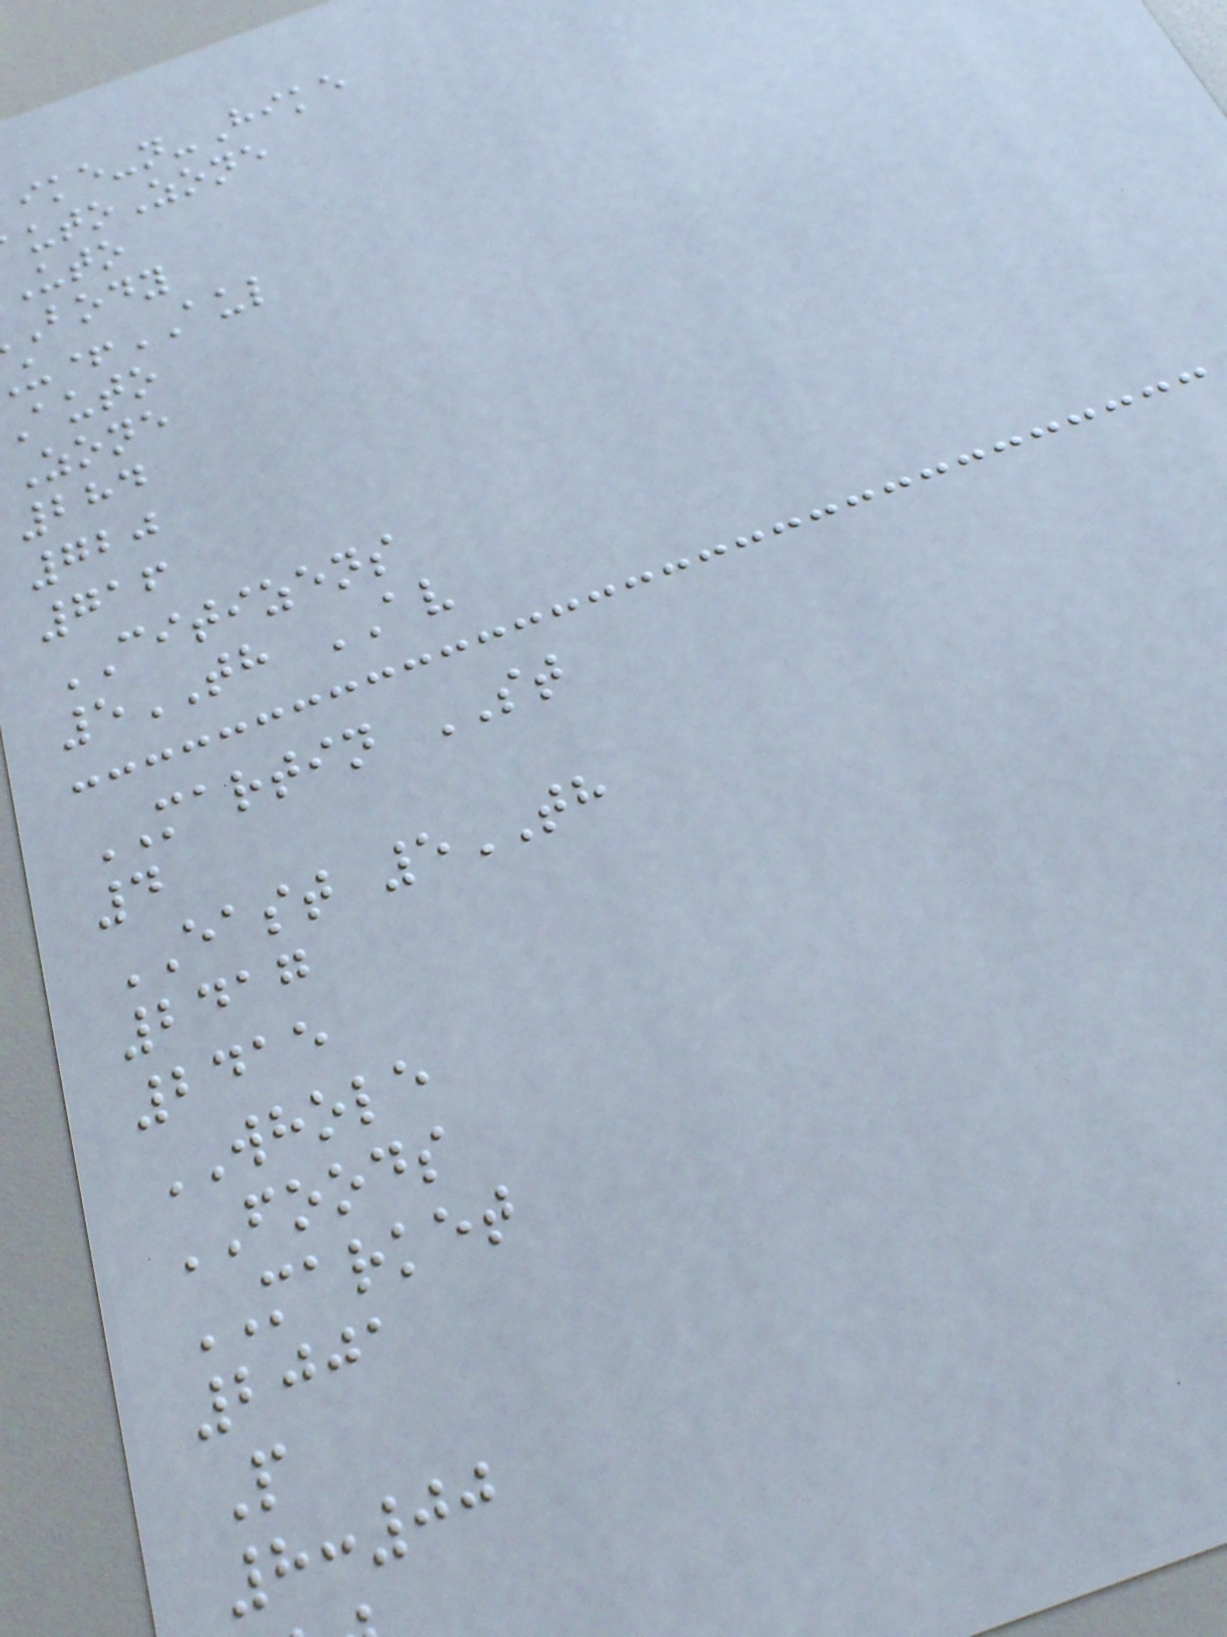ike-n-Hike
utoZone
body
+AUL
auto
Zone
284
720
716
CITIZENS
5TH AV
MARTIN ST
4
EAST 5TH
2417
2415
WHOLE
FOODS
MARKET
2001
P
8:00
